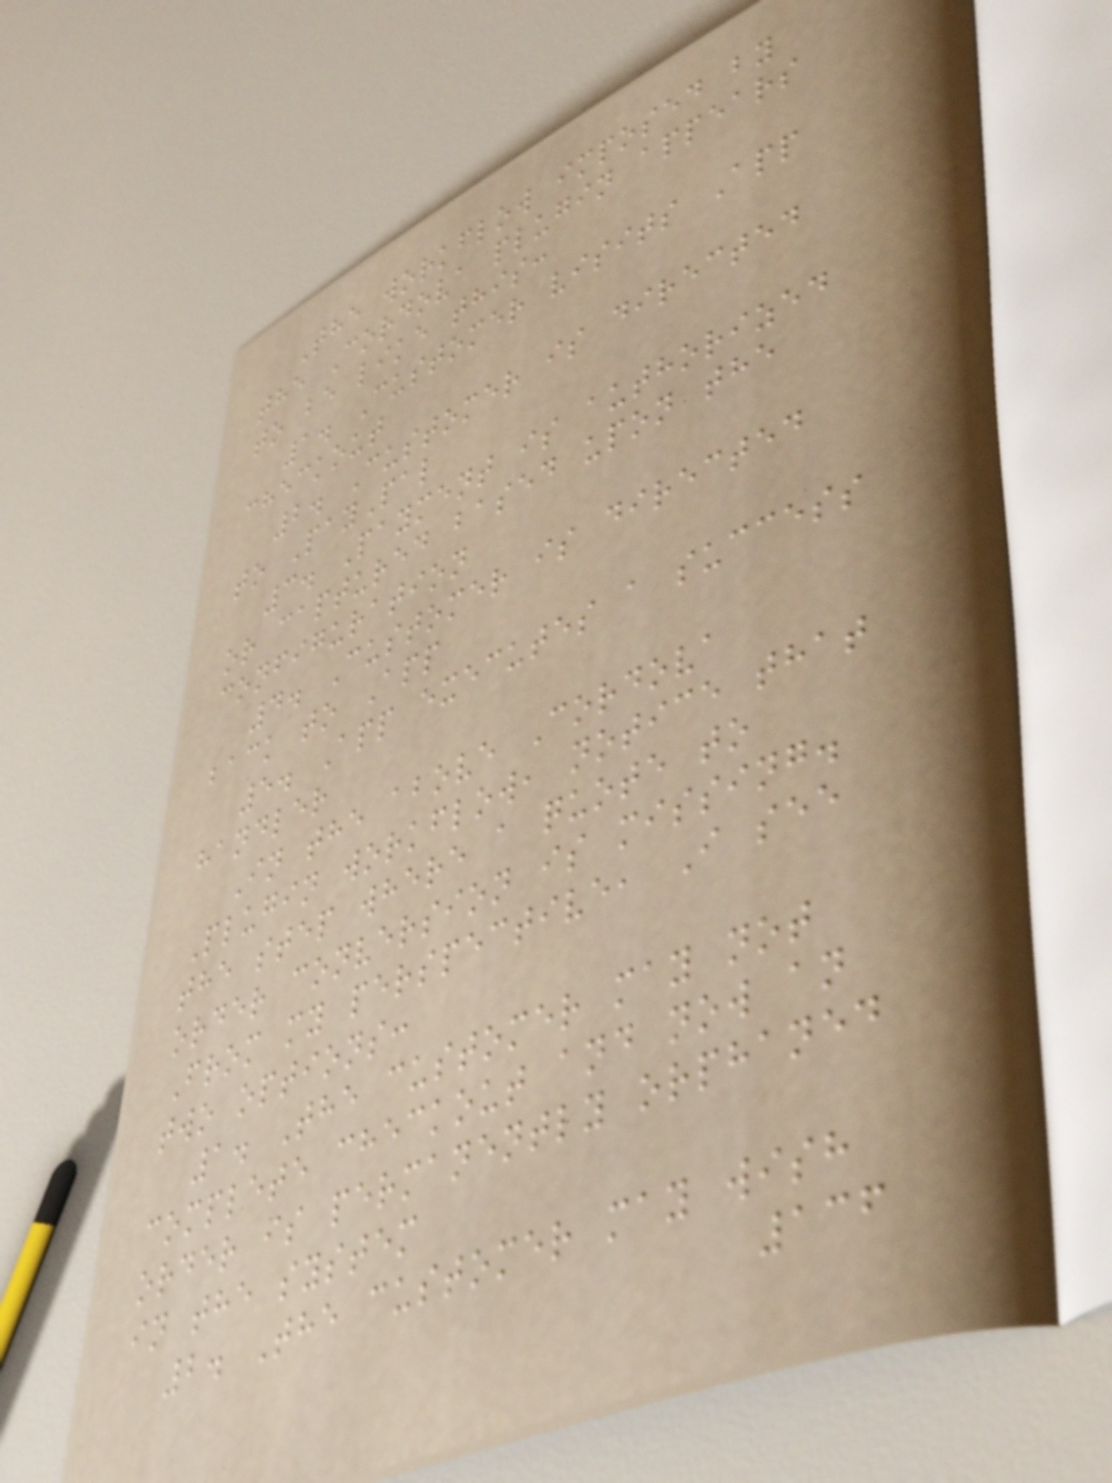The workflow imposed by
the Cordova plugin appears
to be like this:
1. Customer visits App
checkout
2. Customer is directed
to PayPal
3. Payment is authorized
or captured based upon the
configuration
4. Customer is directed
back to App
5. App executes a success
handler
In the above Cordova
Plugin workflow, notice that
the step where a quote to
order conversion is missing.
From my perspective, I see
two options:
1. The customer may not
complete checkout and now an
order is permanently orphaned
in the system
2. The customer may wish
136
